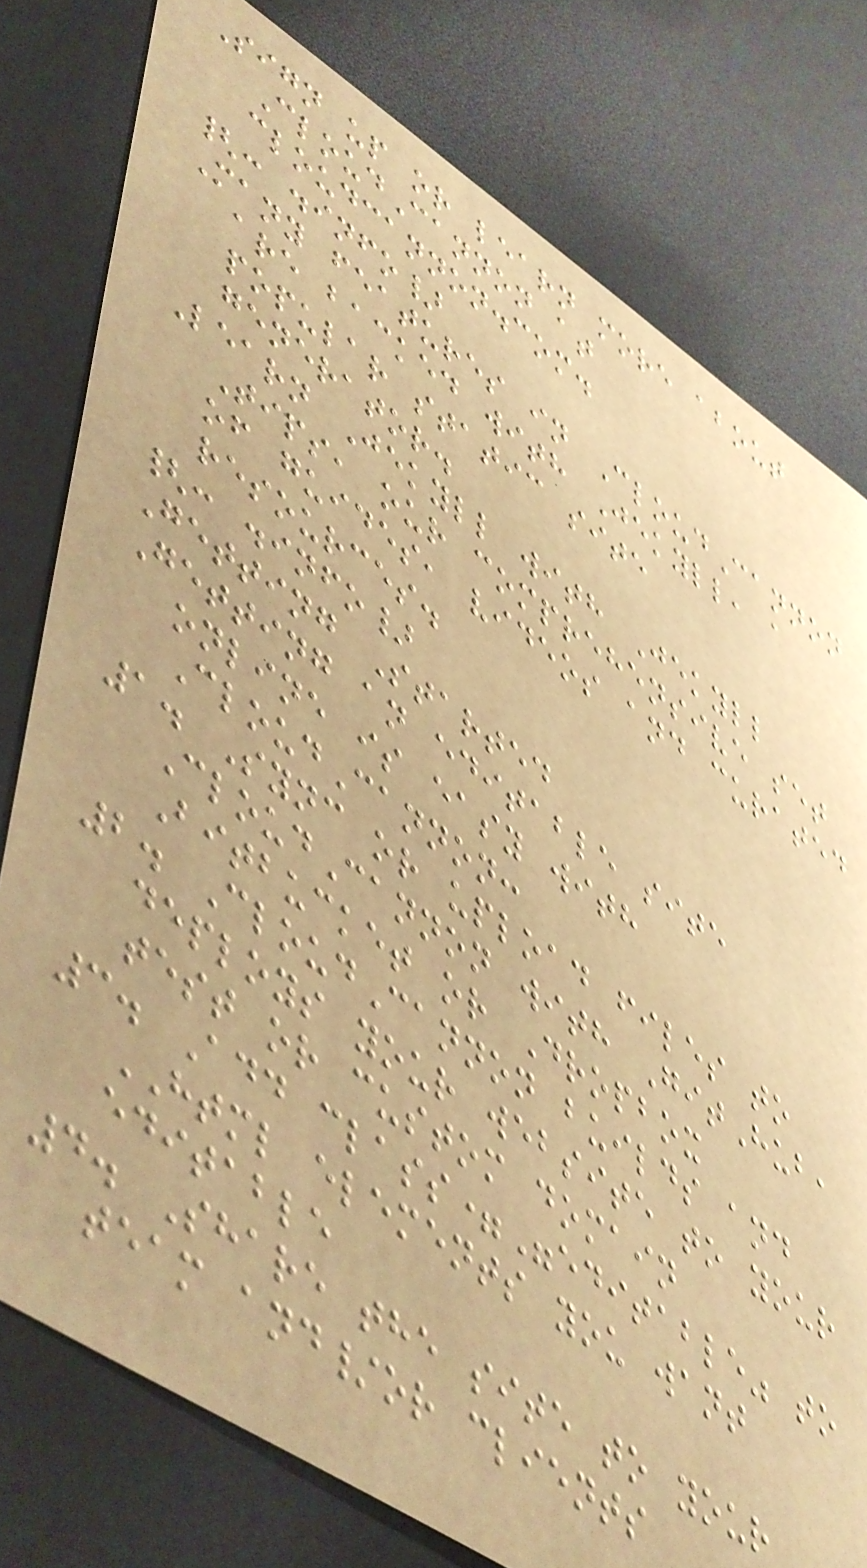Sign up or learn more about
CloudCannon at
cloudcannon.com.
{: .info}
Many features in CloudCannon
are backed with Jekyll, a
popular static site
generator.
Learn Jekyll with Jekyll
Tips, our comprehensive set
of guides, videos and curated
resources.
{: .info}
Getting Started
Getting an editable site
online is easy with
CloudCannon:
1. Sync or upload files to
CloudCannon with GitHub,
Bitbucket or Dropbox
2. CloudCannon builds and
deploys your website to your
test or custom domain
3. Add class="editable" to
HTML elements you want
editable
4. Share the site to your
team and/or clients
